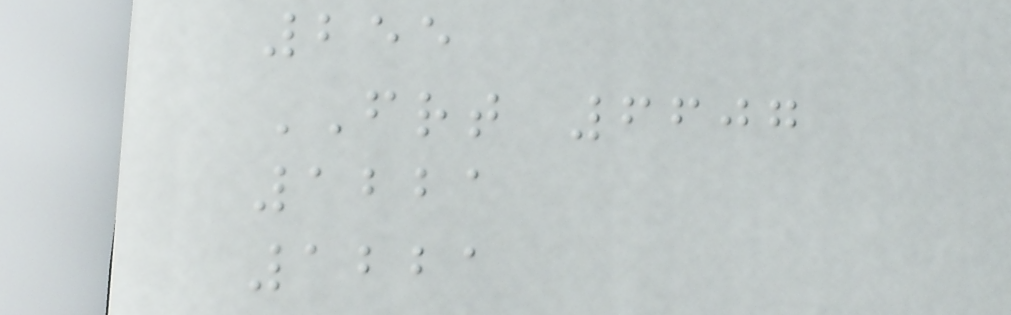255
FRT 6607
1221
1221
